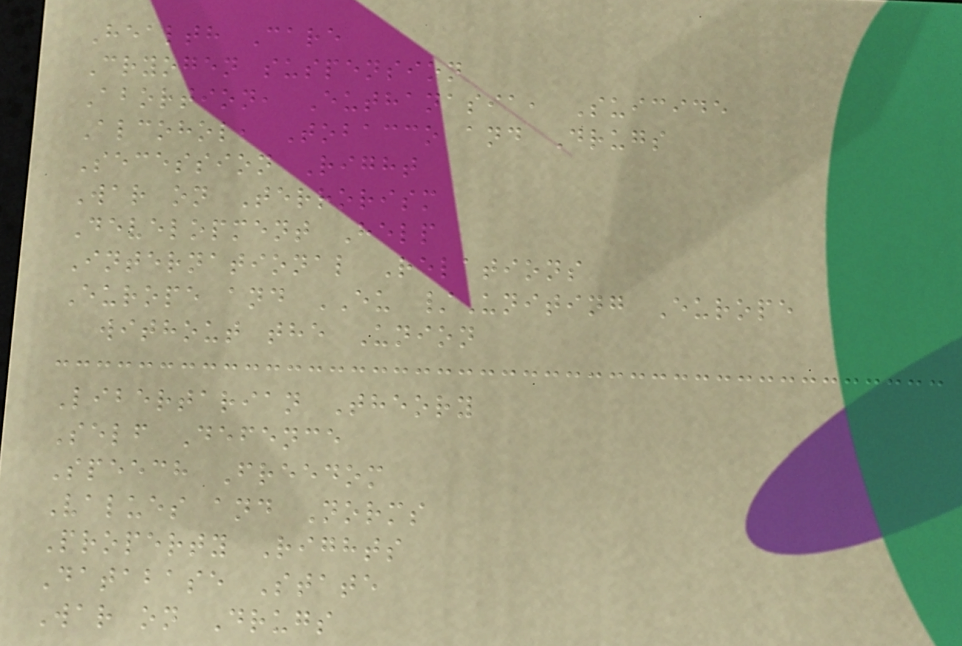Health Care
Cryogen suspension
Abortion, Euthanasia, Suicide
Alcohol, Tobacco and Drugs
Secession Right
War on Terrorism
Development Help
International Relations
Europe and EU /Uniting Europe
without the Union
Libertarian Theory
Self Defence
Speech Freedom
Values and Norms
Property Rights
Database State
War on Drugs
